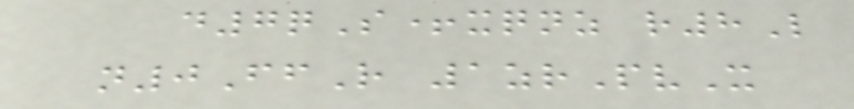d7qS+xqnz r8L
n0FfR 1zrPvX
